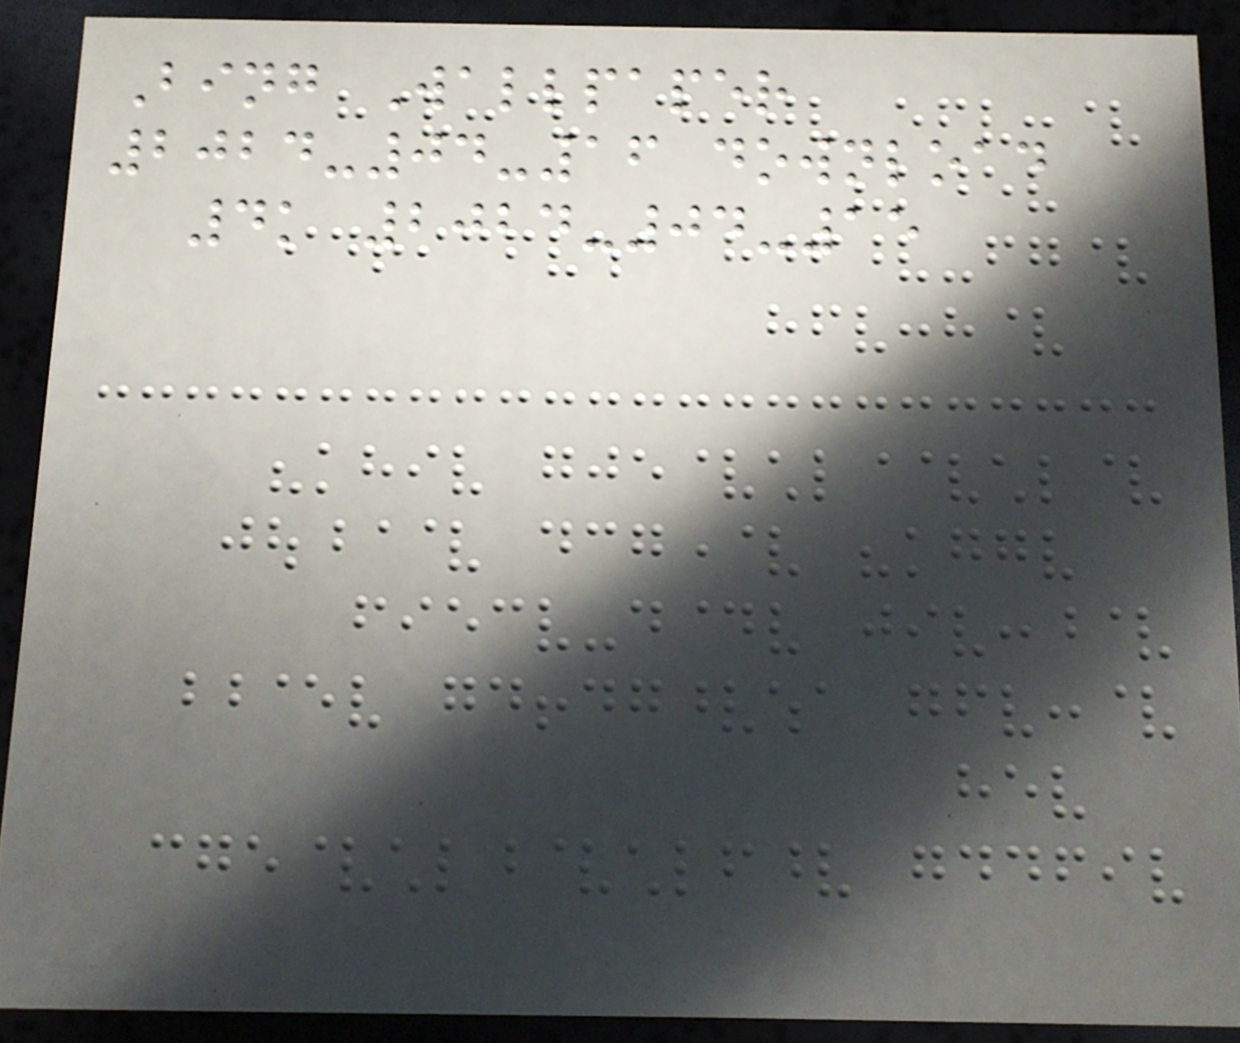Bing Wallpaper
2024-04-16 download
4k 2024-04-15
